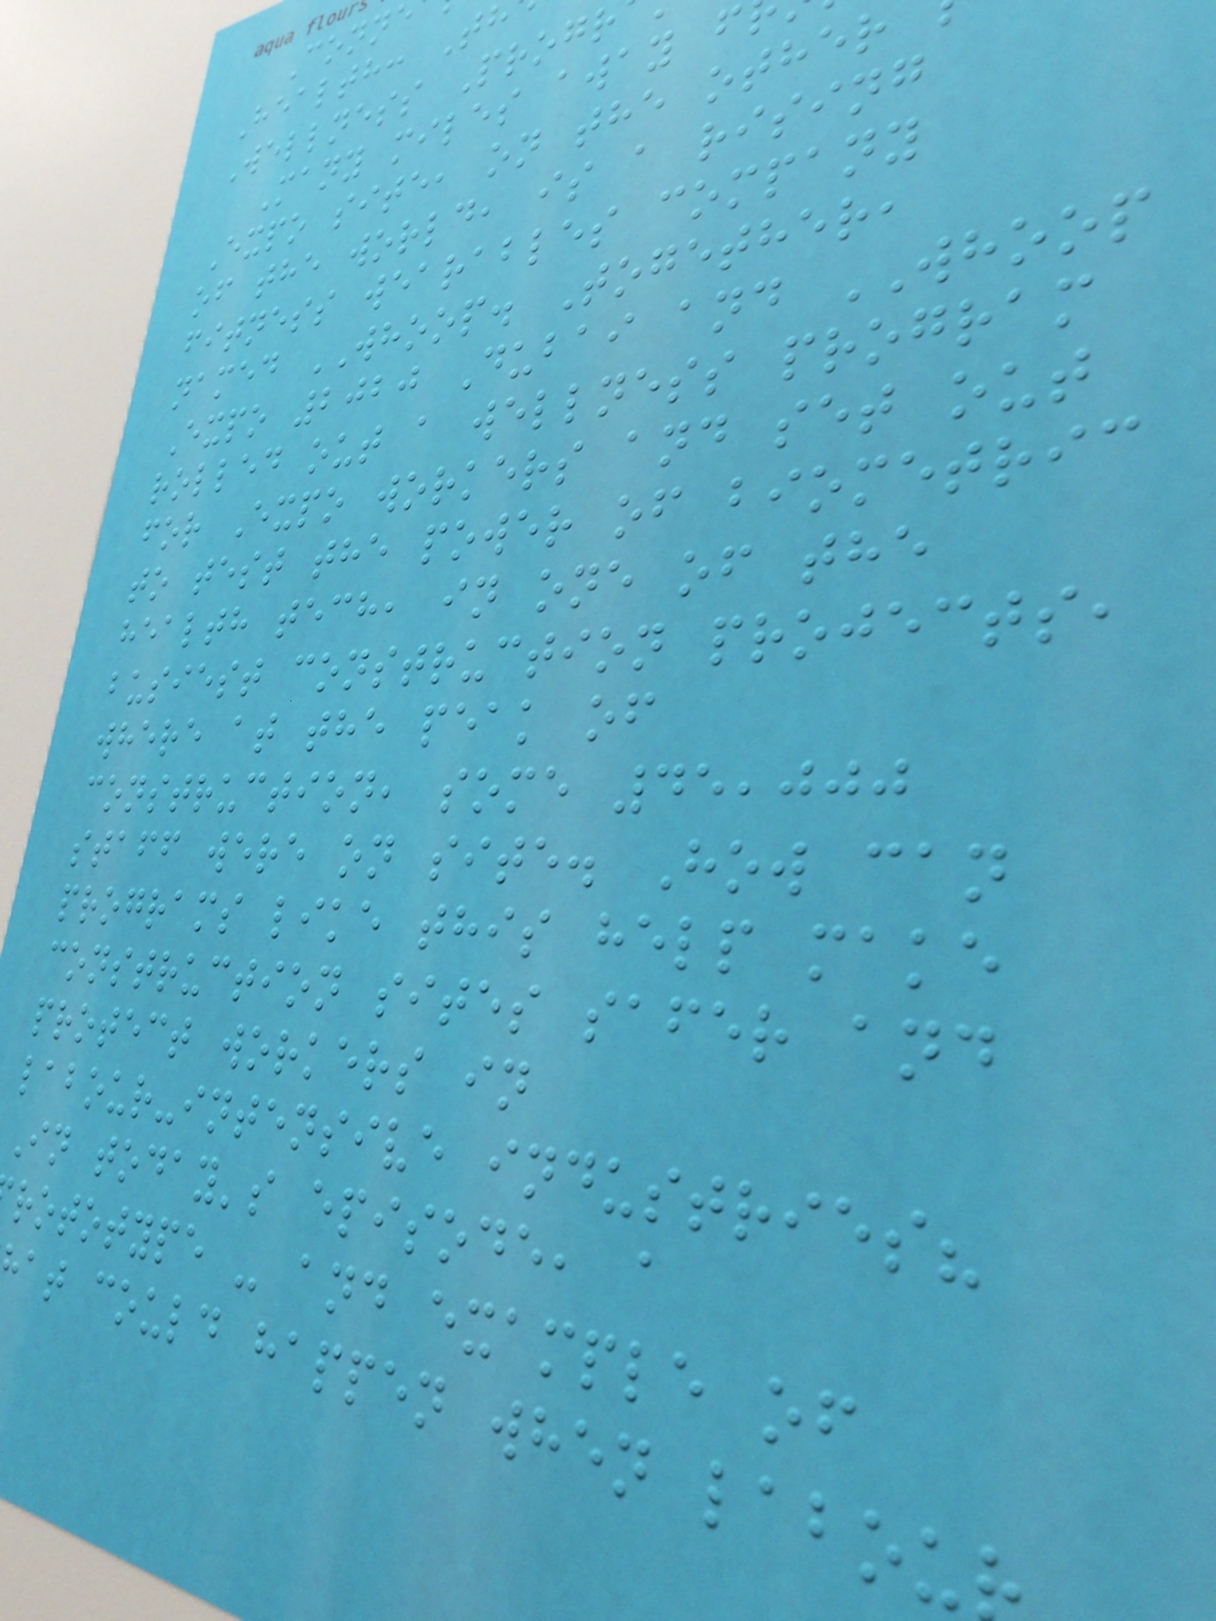Health: T
Wellness Progr
Many miles away f
Expo site, on the other
of the world, is a rising
fitness wearables company
named WHOOP. Together,
Expo 2020 Dubai and WHOOP
rolled out a wellness program
for Expo workers and set out
to test the power of biometric
health tech, in one of the
busiest construction projects,
where at the peak of
construction, some 45,000
staff were on site. How can
programs like this help make
construction sites safer and
protect workers in
labour-intensive industries?
In today's episode, a
rototype - and example of
at could happen when labou
